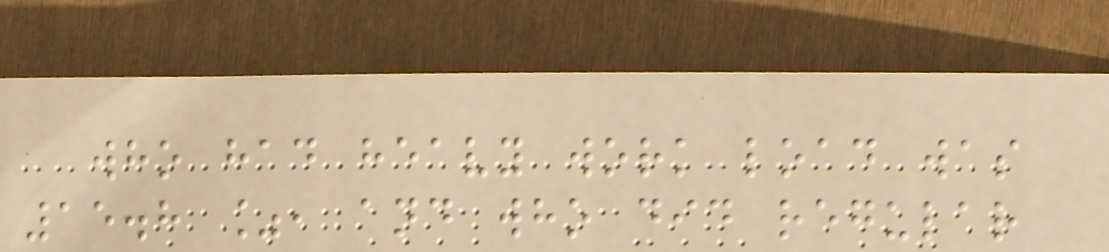who had heavy work load was
15.8 %, and who did regular
